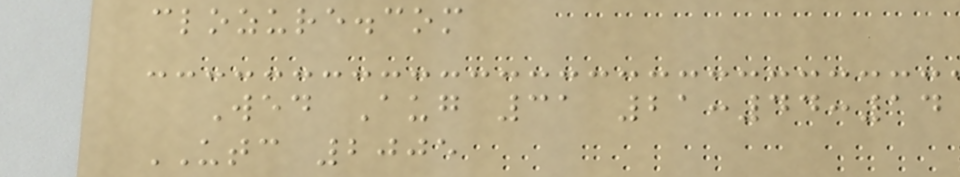clozure.com
Wed Aug 31 21:44:14
UTC 2005
